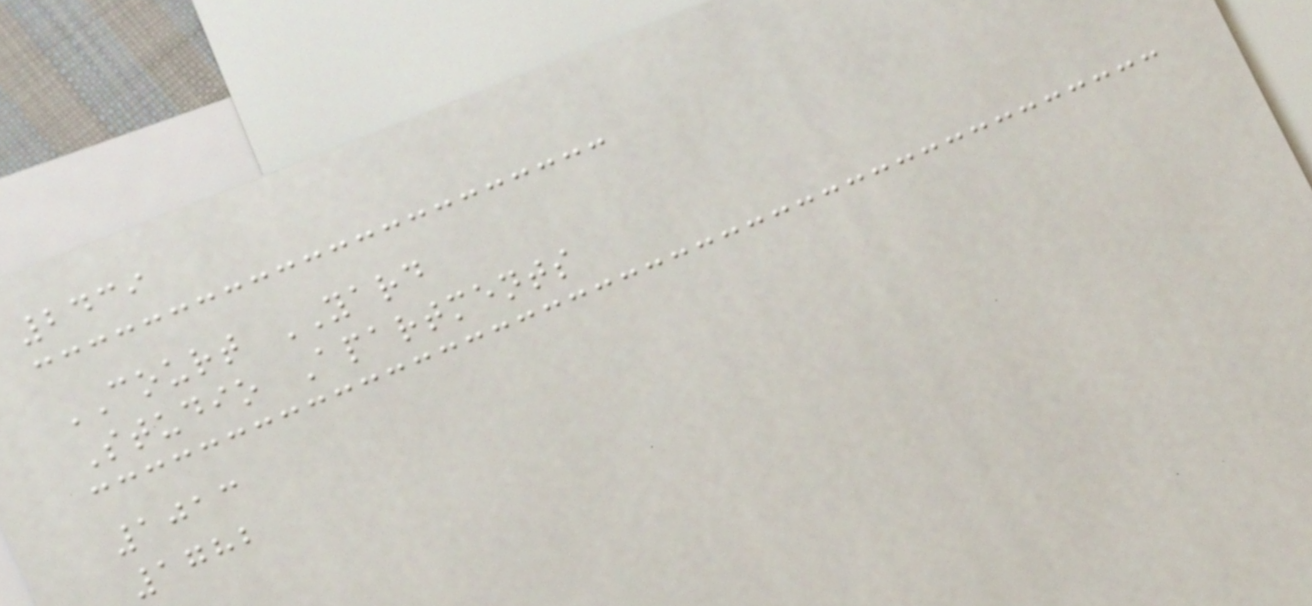2439
COURT YARD
Studio Apartments
1013
1782
